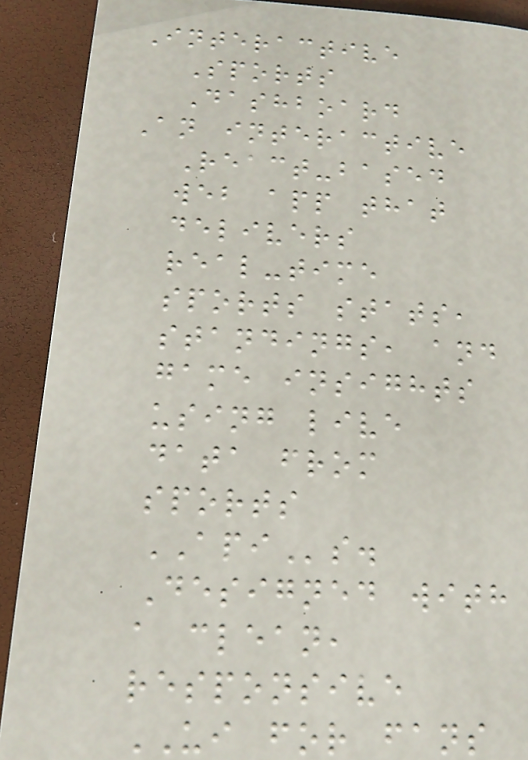Interactive
Sports
Dashboard
An interactive
React-based
web app that
delivers
real-time
sports stats,
standings, and
game insights
using live
data from
sports
APIs.
Designed with
a clean,
responsive
UI for fans
